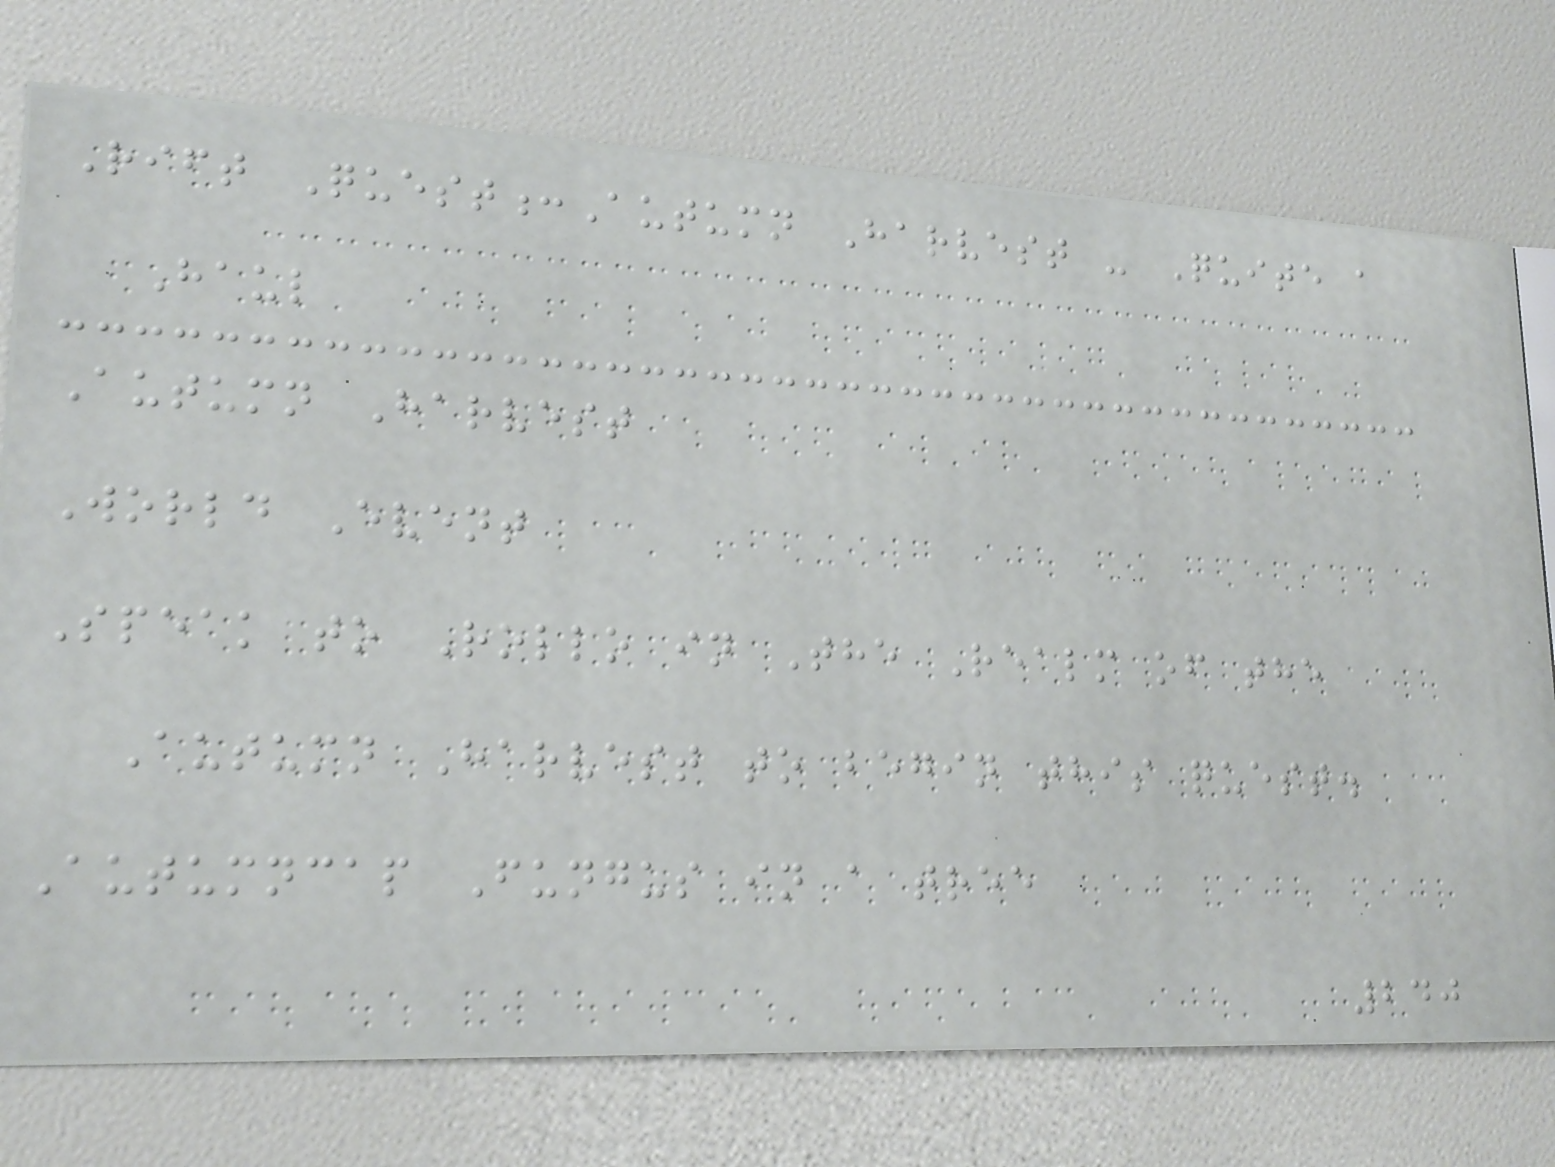Rift Quest:Autumn Harvest - Quite a
Haul
Autumn Harvest
World Event
Speak to Rollo in The Realm of the
Autumn Harvest to begin this quest.
Autumncap Fungus in a tree
240
